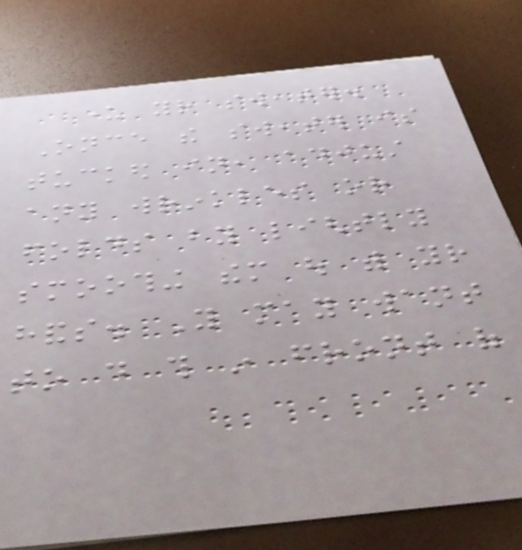under your sweater.
Once the sweater is
tucked in, adjust
any wrinkles or
folds by lightly
smoothing them out with your
hands. You may want
to do this in front of
